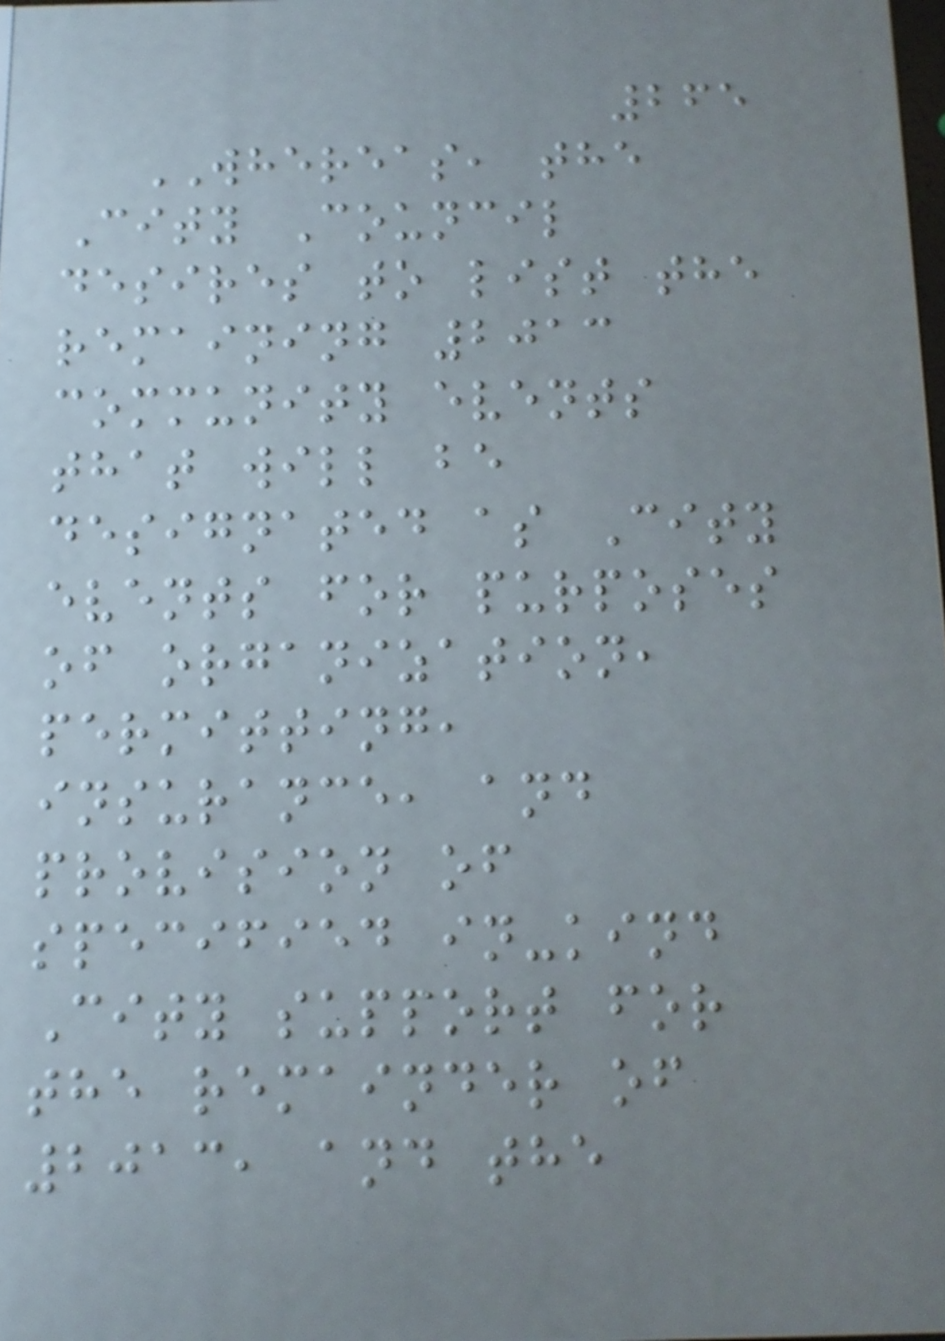265
WHEREAS, the
City Council
desires to list the
remaining 2013
community events
that will be
designated as City
events for purposes
of organization,
permitting,
insurance, and
provision of
specified in-kind
City support for
the remainder of
2013, and the
